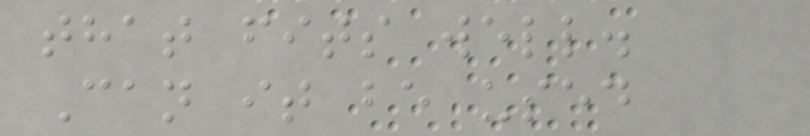that fits well.
Can it be used
